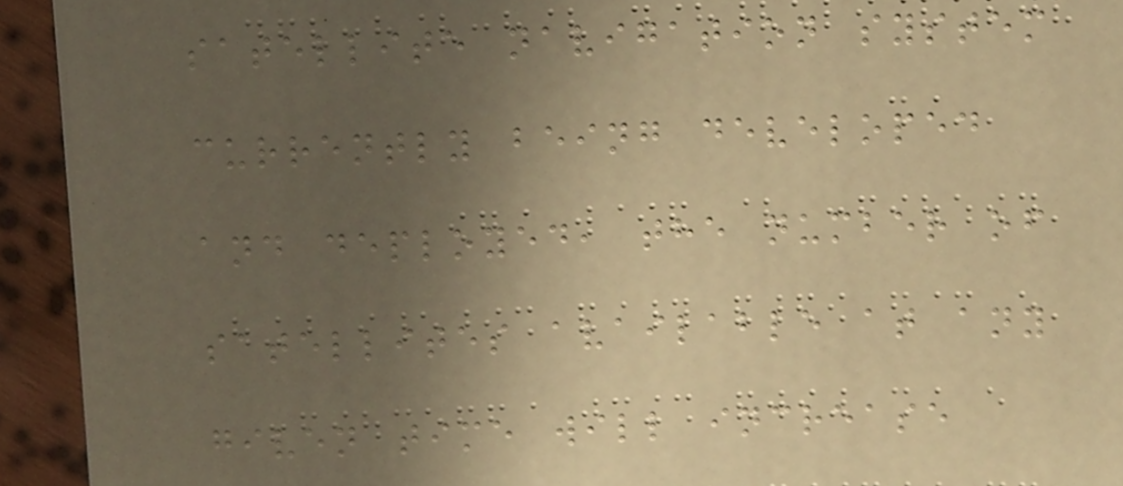satellite navigation system
currently being developed
and deployed, the number of
satellites available at any
given time will increase
